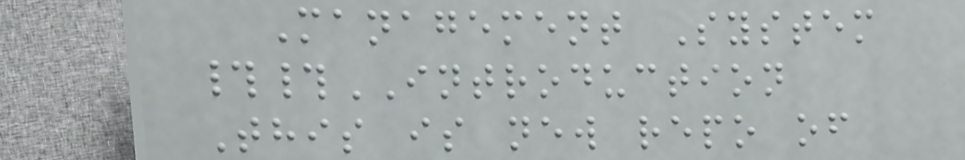Management System
##INTRODUCTION
This is new repo of
